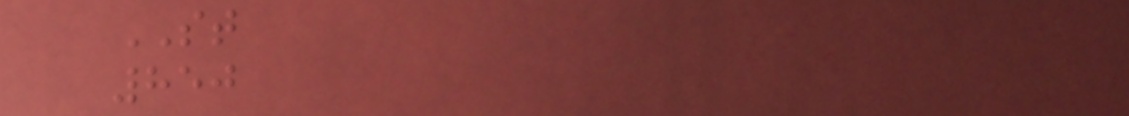ST
850
